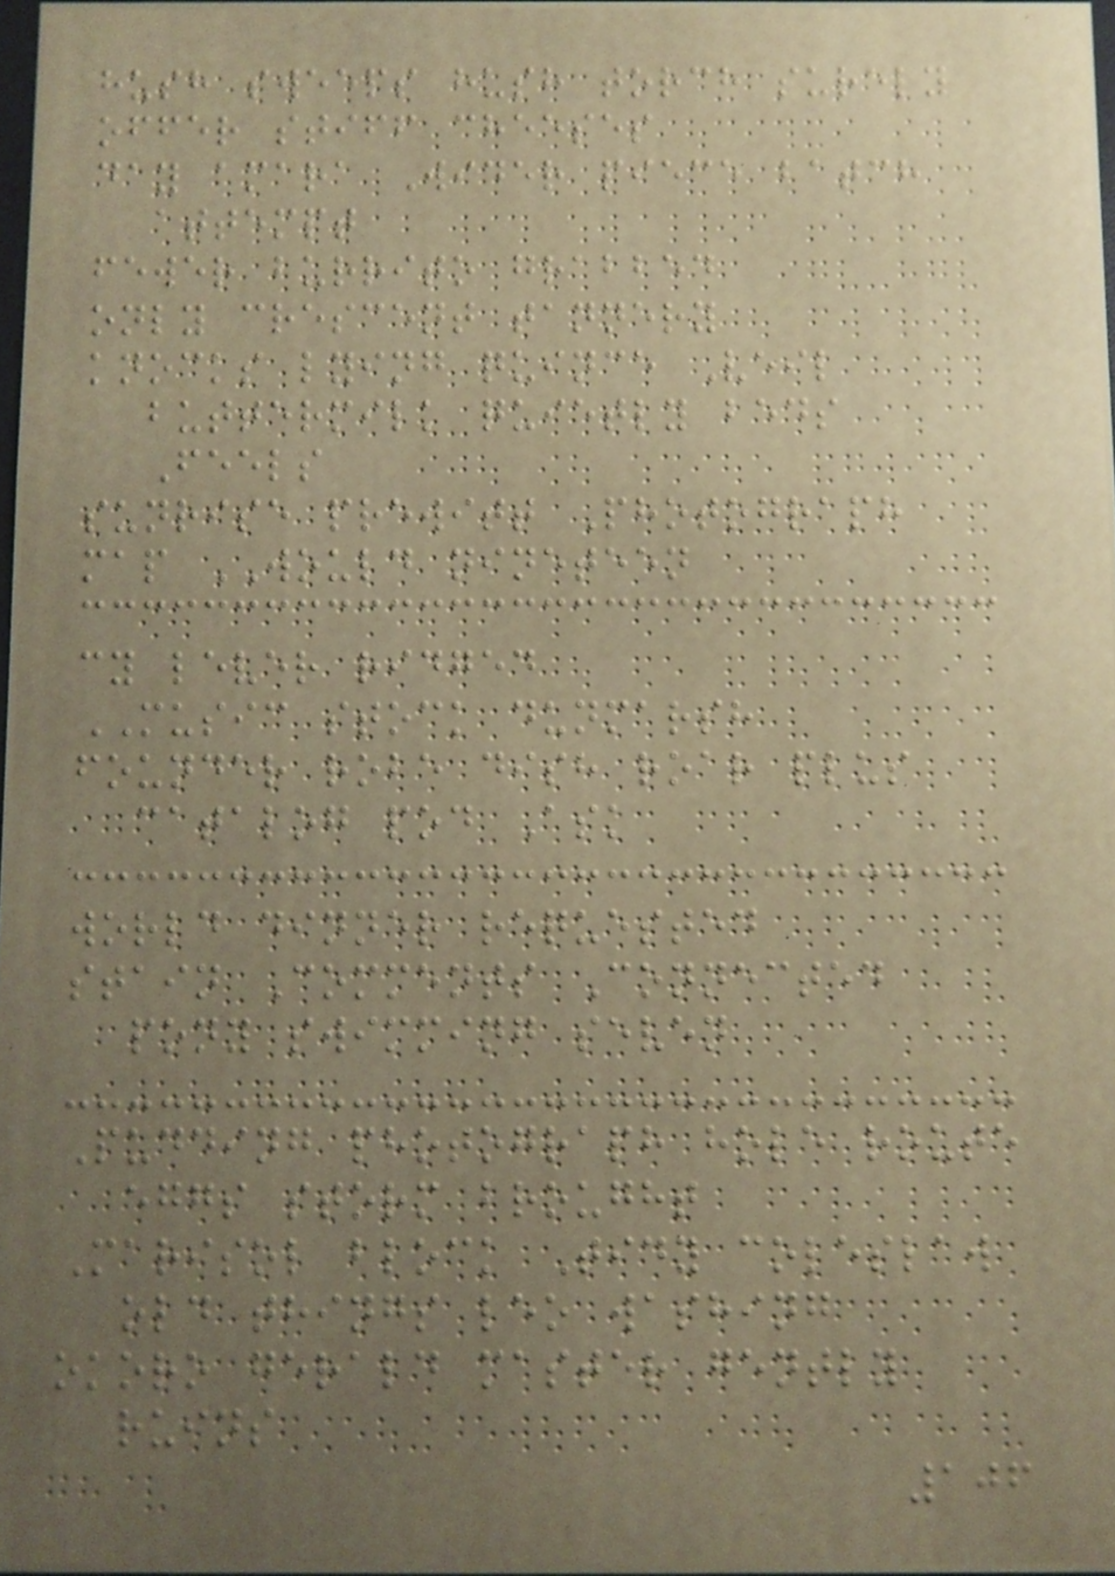hush sweeps hush torch surely
offer stiff cheeses
day amara Wider piece batch
attempt
fewer burrito grabbed
only crescent tannery
knocks lying quince Veil
buttermilk quietly beds
Feels
sunrise prewitt Photograph
map WOULD nineteen
cy lever ridged
MUSIC stock dunmarsh
founder robe dish roar plus
catalog pod Ask
world dinner requested
stain Comments Connected
pony swimming seven
Pudding photograph hole route
eggs storm brought
Marisol block Tidy coleslaw
old things leo washing
okoro gerald master gently
ruins
106
